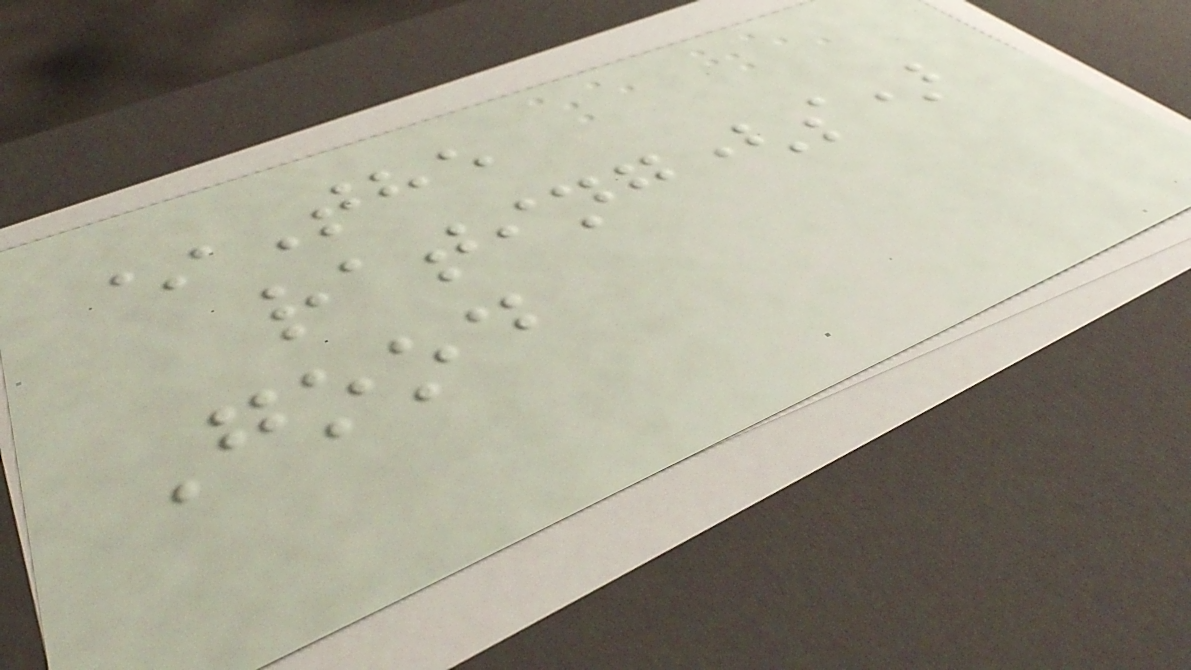*The
rating(s)
Good
